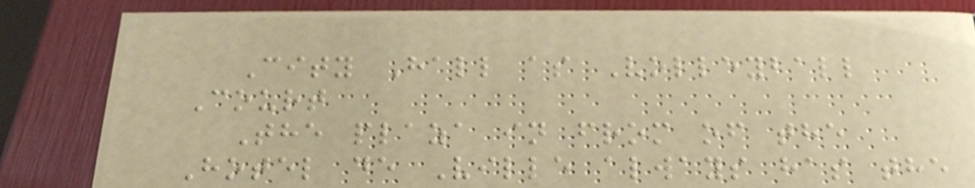City Hall as Volleyball
Court
The plaza in from of the
Hotel de Ville always has the
